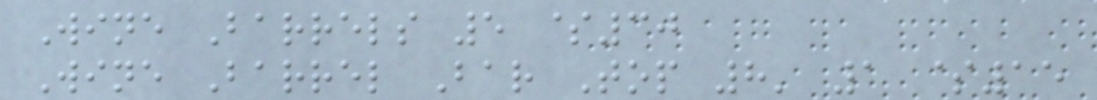Wine Barrels 5 $30
Wine Barrel Bar Top 8' 1 $15
